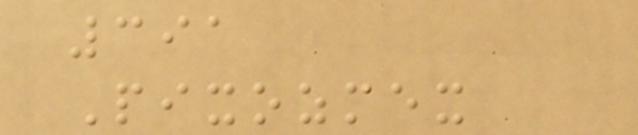391
Pixozmex
